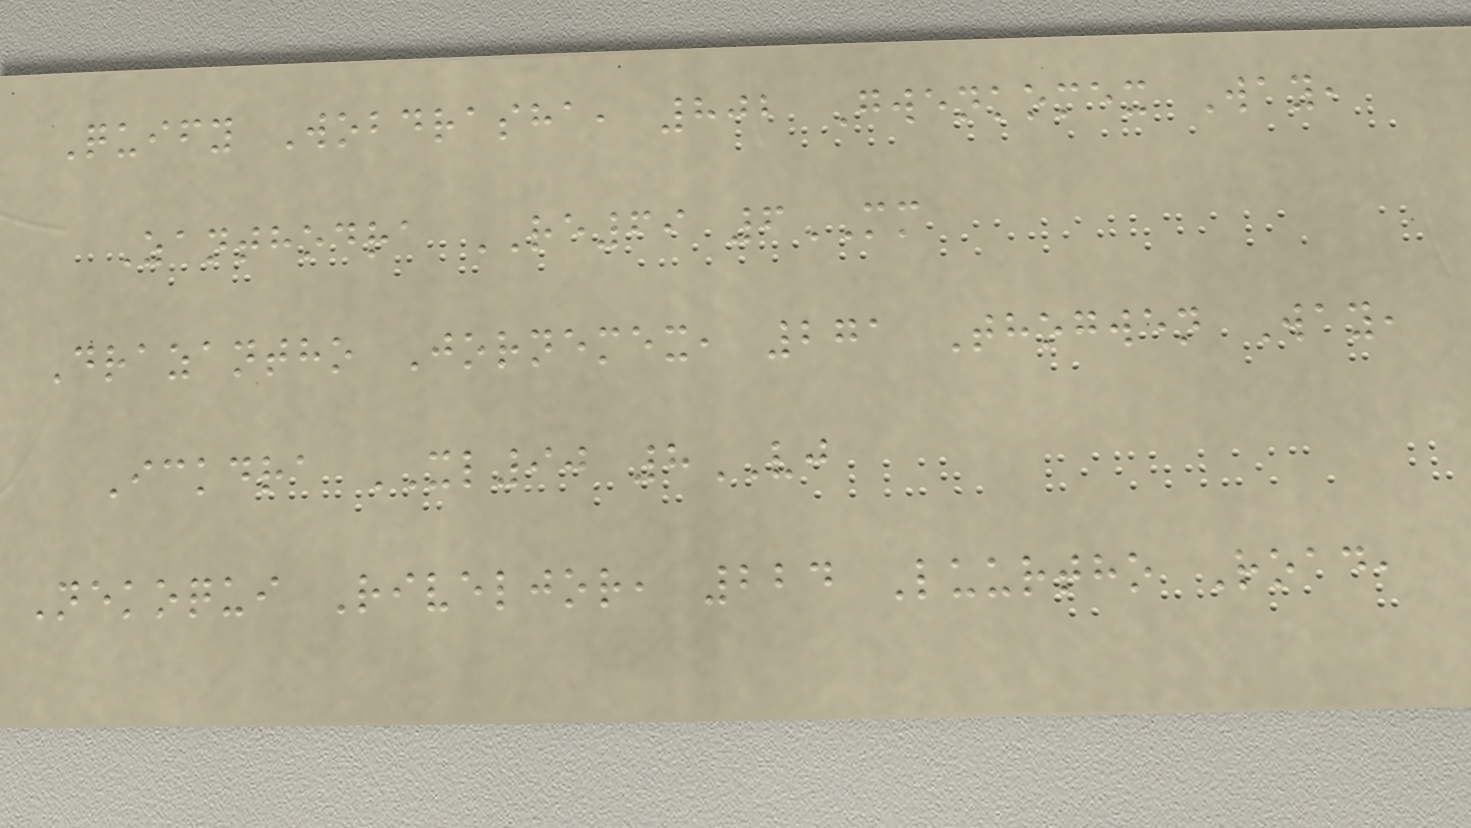Quify Wobdrasha, 802 Gwenkomex Way,
Zanthodra RE69 6MM
Drazantho Jornemex, 271 Thogwen Way,
Ickdra XL90 8VJ
Nekoqui Riveljor, 224 Luurtho Road,
